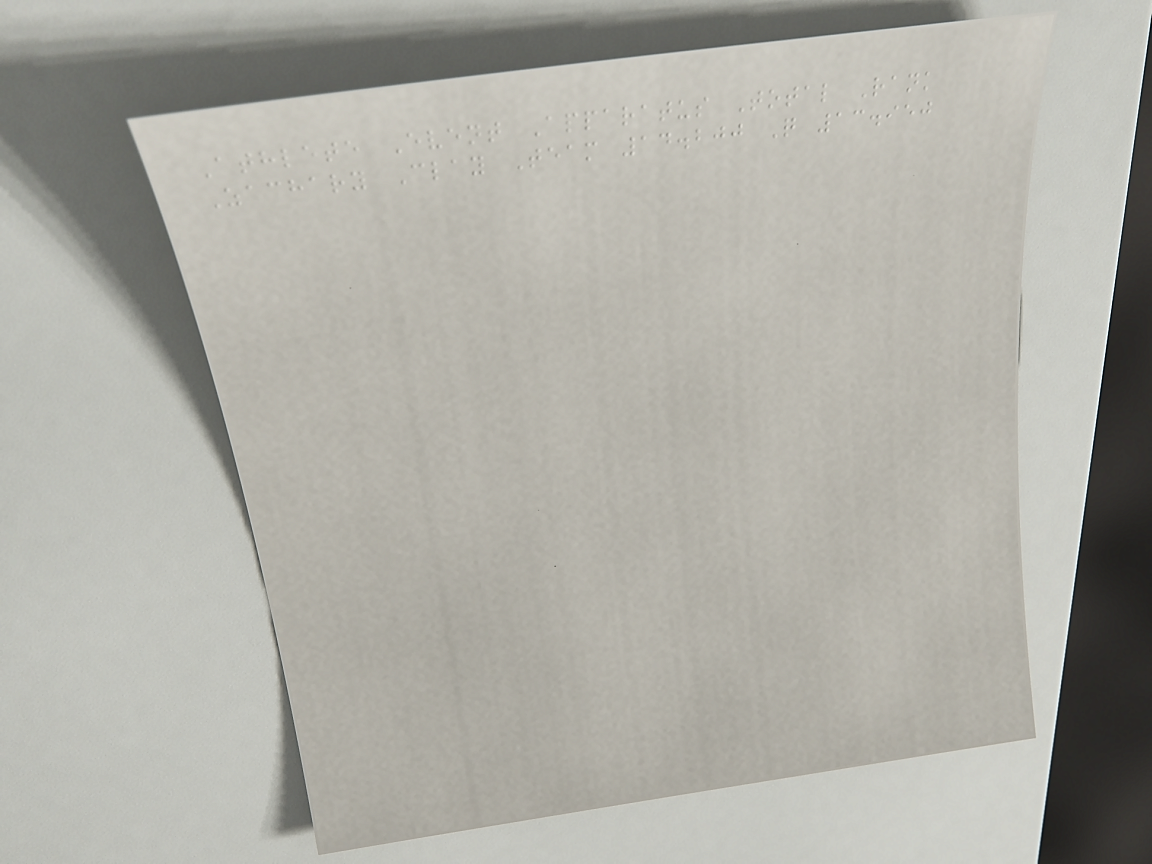Athlete Event Apparatus Total Rank
Zachary Clay Team 14.200 Q 13.950
